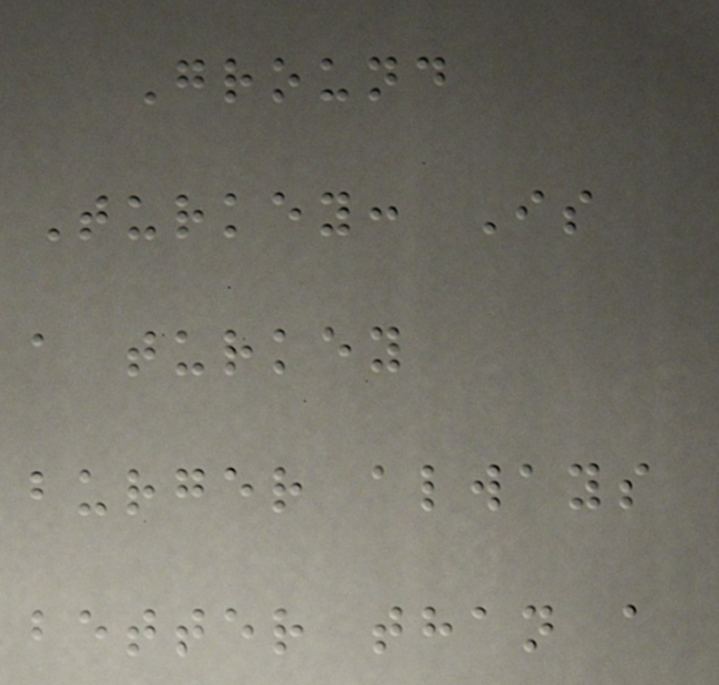Ground
Turkey: Is
a turkey
burger always
better than a
